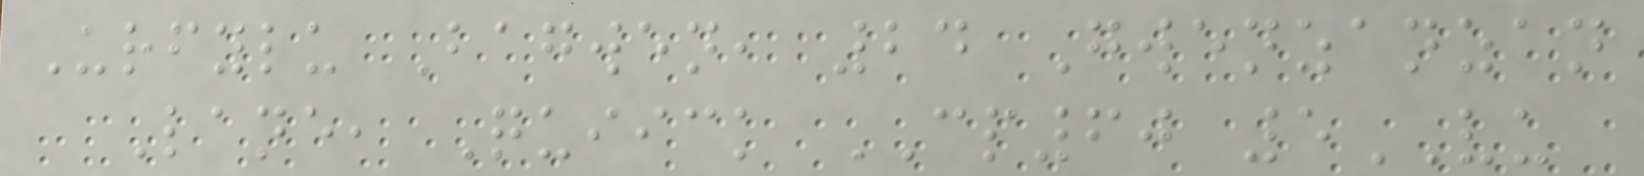Urfylu Bagwen, 24 Gwenzanzan
Lane, Quiick CP60 5VU
